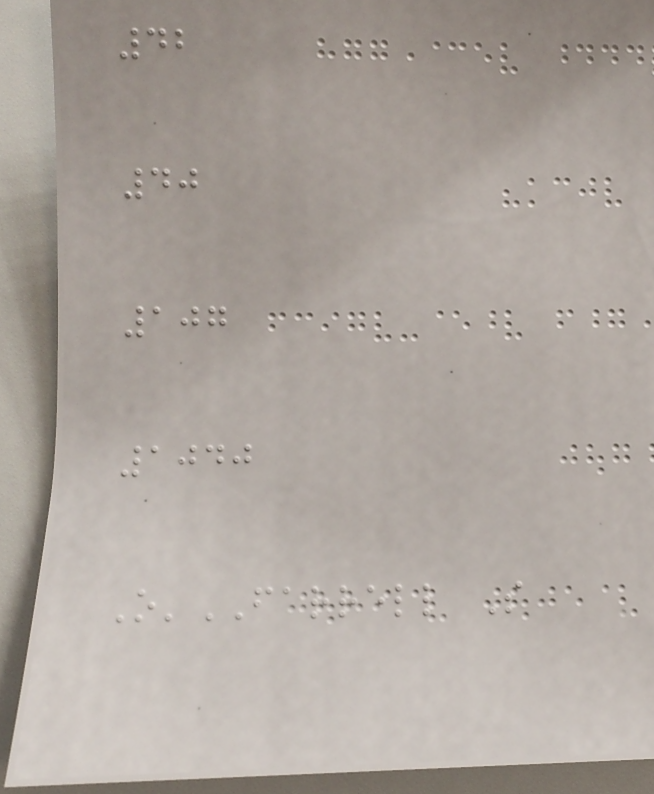42
40
107
1040
O'FARRELL S
